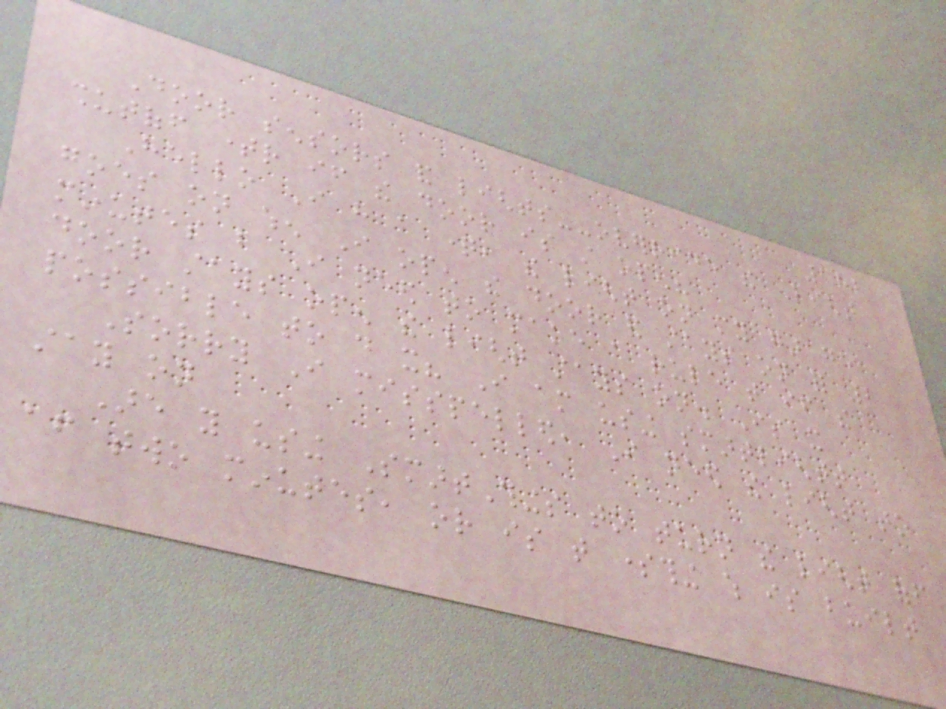182
Door sensors and lights--override the Light
shutoff timer if the door is still open?
Hello I have a question, the light on my garage
goes on when I open the door and stays on for 2
minutes but I need to make a rule that if the
door stays open the light stays on. Is it
possible to do it? I am using smartlightt
Sorry I misspelled, I need the light to
stay on
Are you using SmartThings to turn the light off
after two minutes, or is that something which is built
